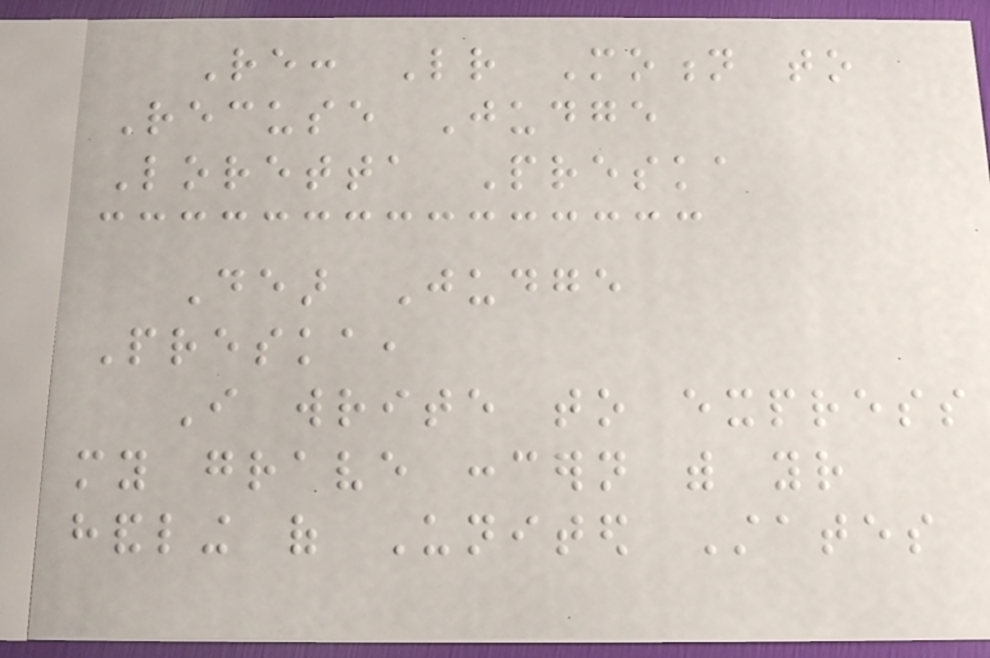Re: Letter Motion to
Recuse Judge
Loretta Preska
Dear Judge
Preska,
I write to express
my grave concern with your
handling of United States
